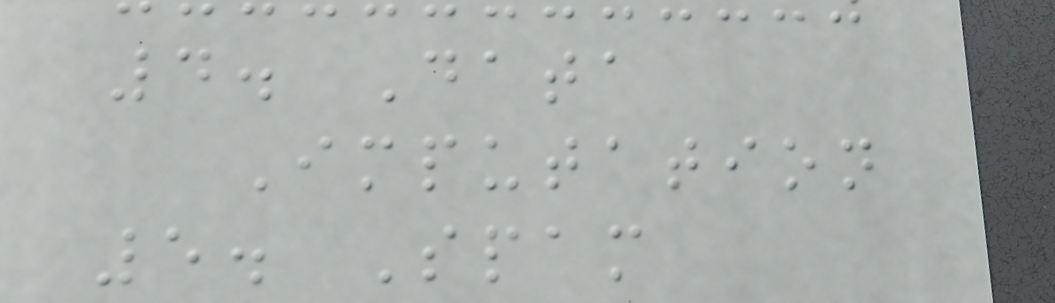4. Data
Imputation
5. Spam
